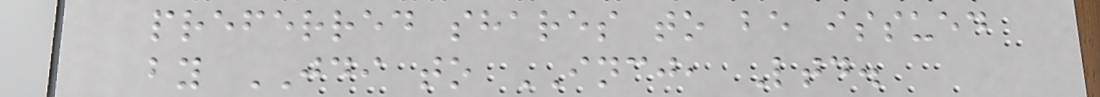preferred shares to be issued
by JDI to INCJ, Ltd.
